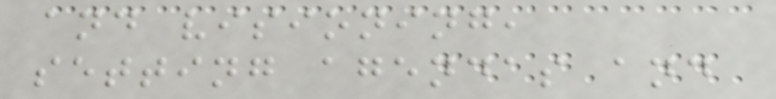and visioning,
setting agendas and
